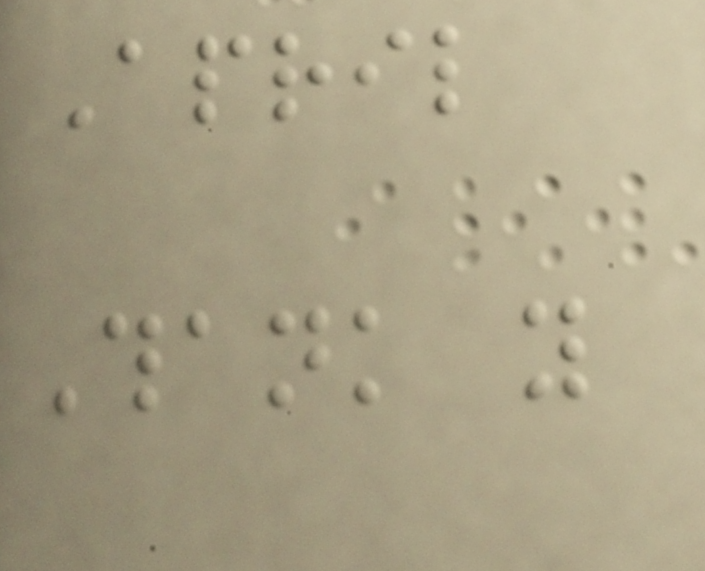April
Thank you
